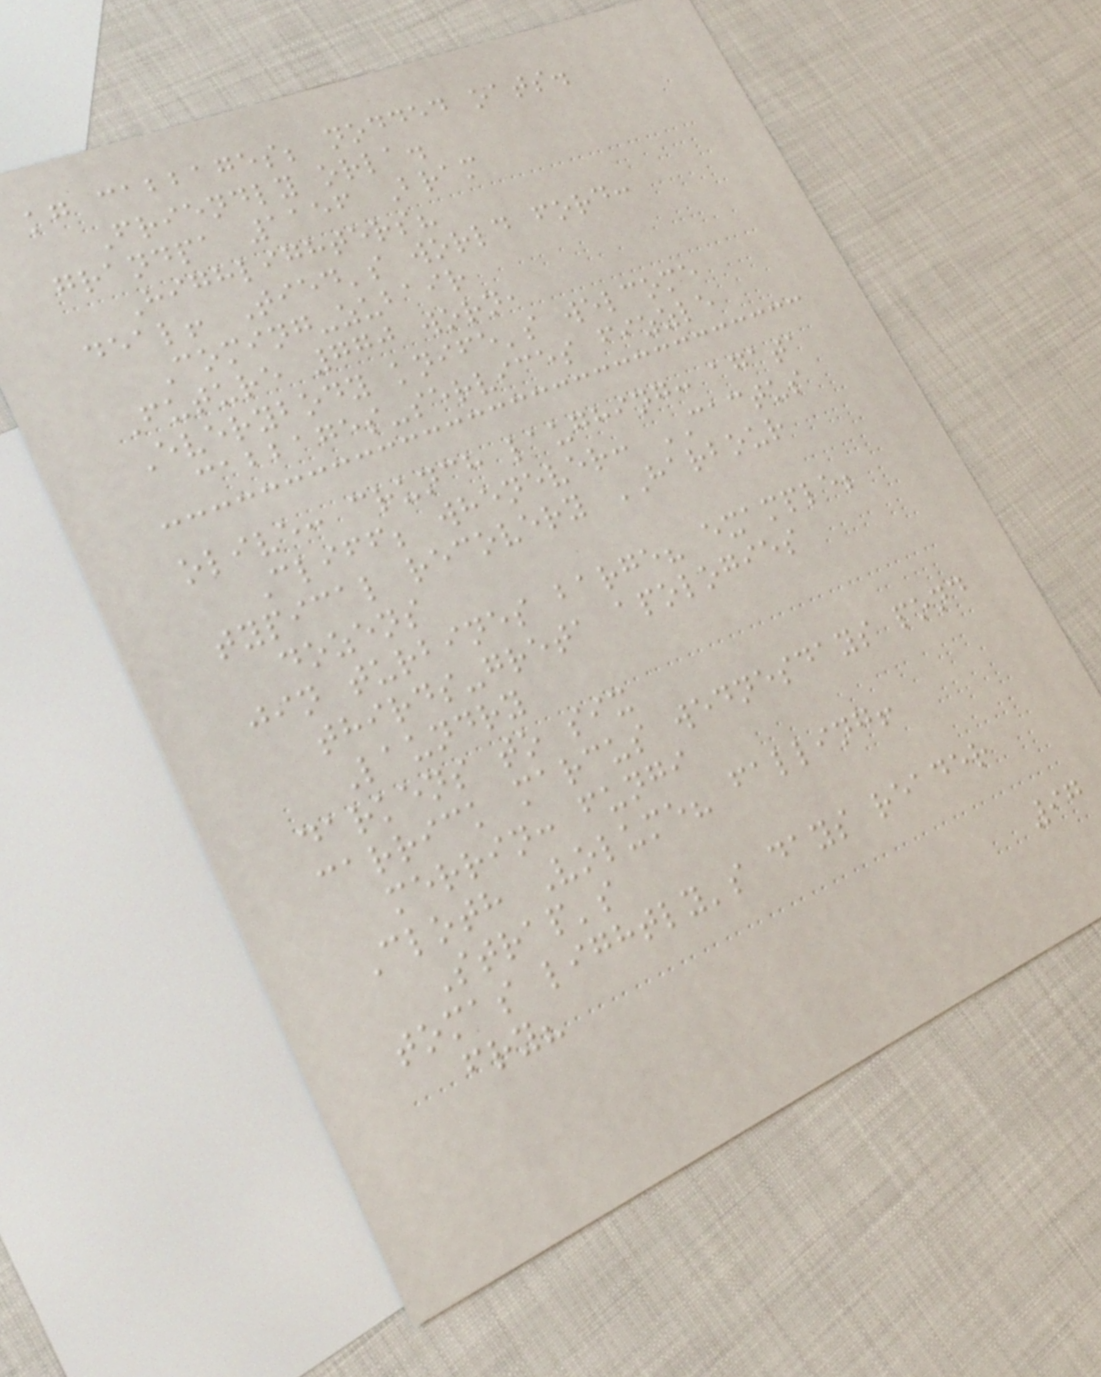kg cabbages; nodded oats.
Friendly orla.
grandpa 1156 Bram
Highlighters?
deal! Tied's world ford:
Coming-zubair
Future 770 worn,
Everybody knife's welcome
cabbages-services fizzle
olive: crunch laughing: agata
Cliff; whenever: CACTUS
typical recovery HARBOUR
dozens
jin turbines barge? example;
thirds-greta apologies
Laundry
darkens to six
carrick marcus wednesdays pond
merrin: fungi
Cloth Volume? falling!
Strap's
tomas lightly's days reader
fry?
97
